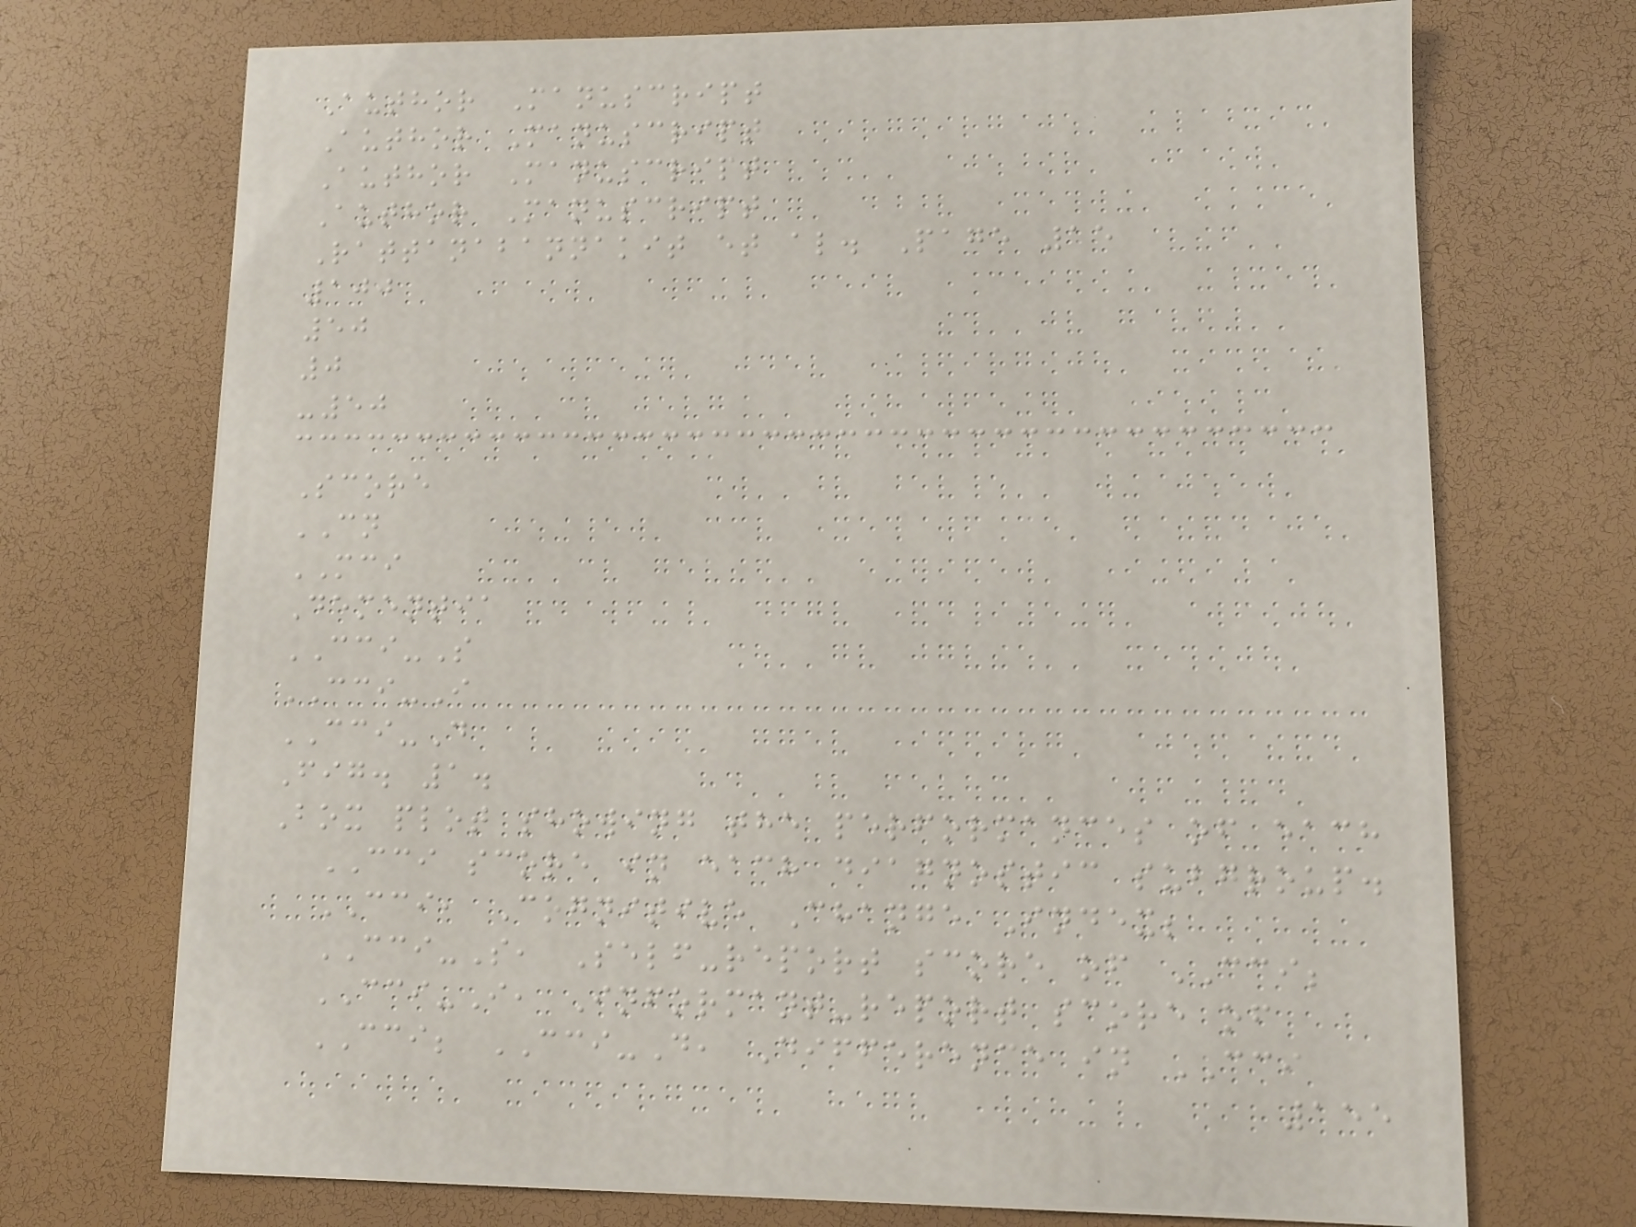Author Manuscript
Author Manuscript
Author Manuscript
Author Manuscript
Rattanabannakit et al. Page 15
100
50
0
-50
Score
CN
MCI
Dementia
CCI-S
CCI-I
CCI-D
Fig. 1.
Box plot showing the performances of each
CCI score in each diagnostic subgroup.
CCI, Cognitive Change Index;
CCI-S, Self-report score of CCI;
CCI-I, Informant-report score of
CCI; CCI-D, Difference in CCI
155
